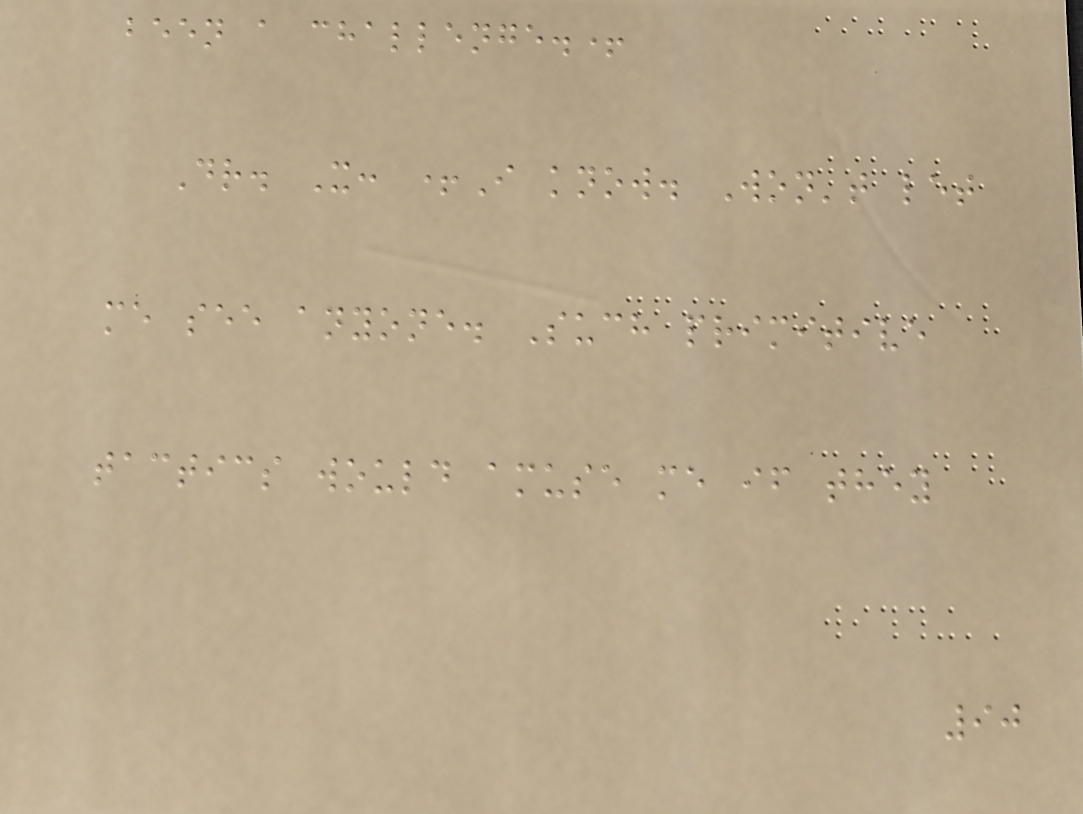been a challenge.+
Dr. X: +I know. Won't let
me see anyone. Such primitive
tactics would amuse me if they
90
